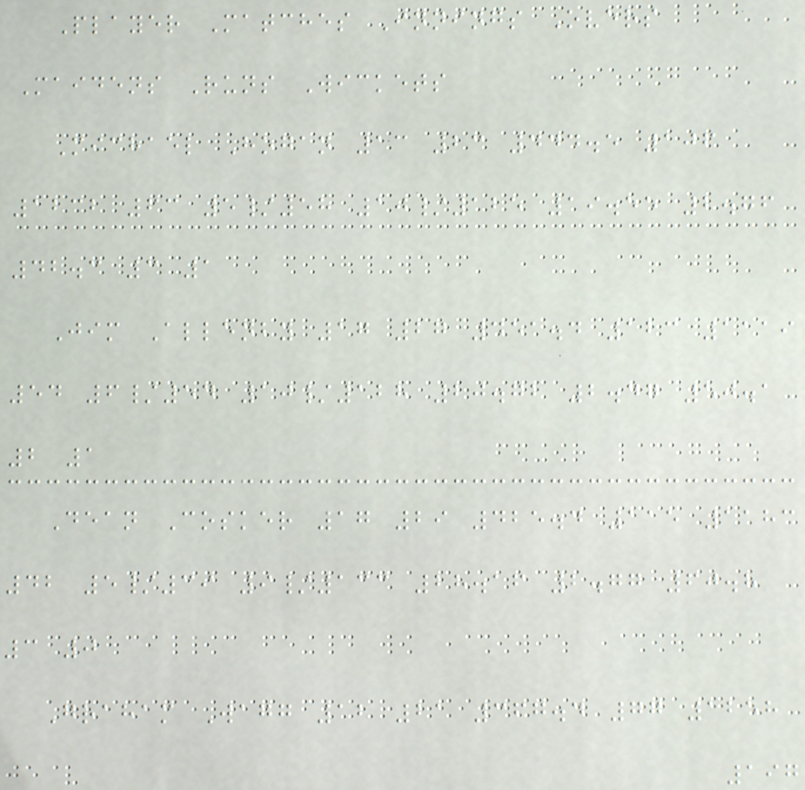Player Matches Innings Overs
Maidens Runs Wickets
Michael Hogan 13 23 444.5 106
1232 63 5/58 10/125 19.55 2.76
42.3 3 1
Jim Allenby 17 27 451.4 123 1119
54 6/54 10/128 20.72 2.47 50.1
2 1
Dean Cosker 17 29 425.4 115 1183
42 5/39 9/133 28.16 2.77 60.8
3 0
Graham Wagg 12 21 367.4 77 1258
197
